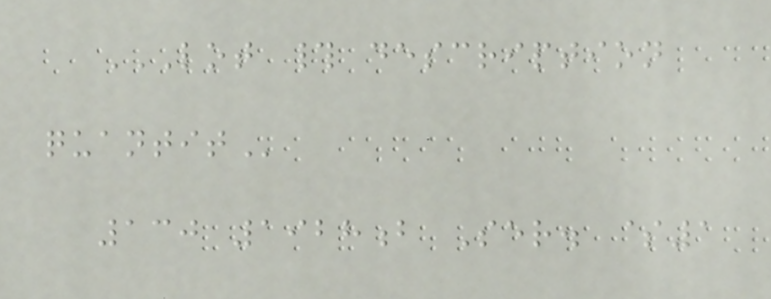LOT # DESCRIPTION
QUANTIT
130 1928b Ser. $1
